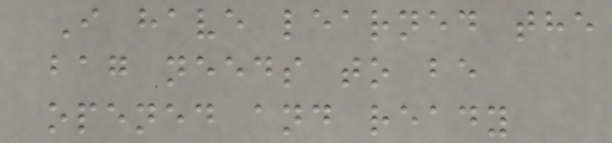I have learned the
bag needs to be
opened and ready
